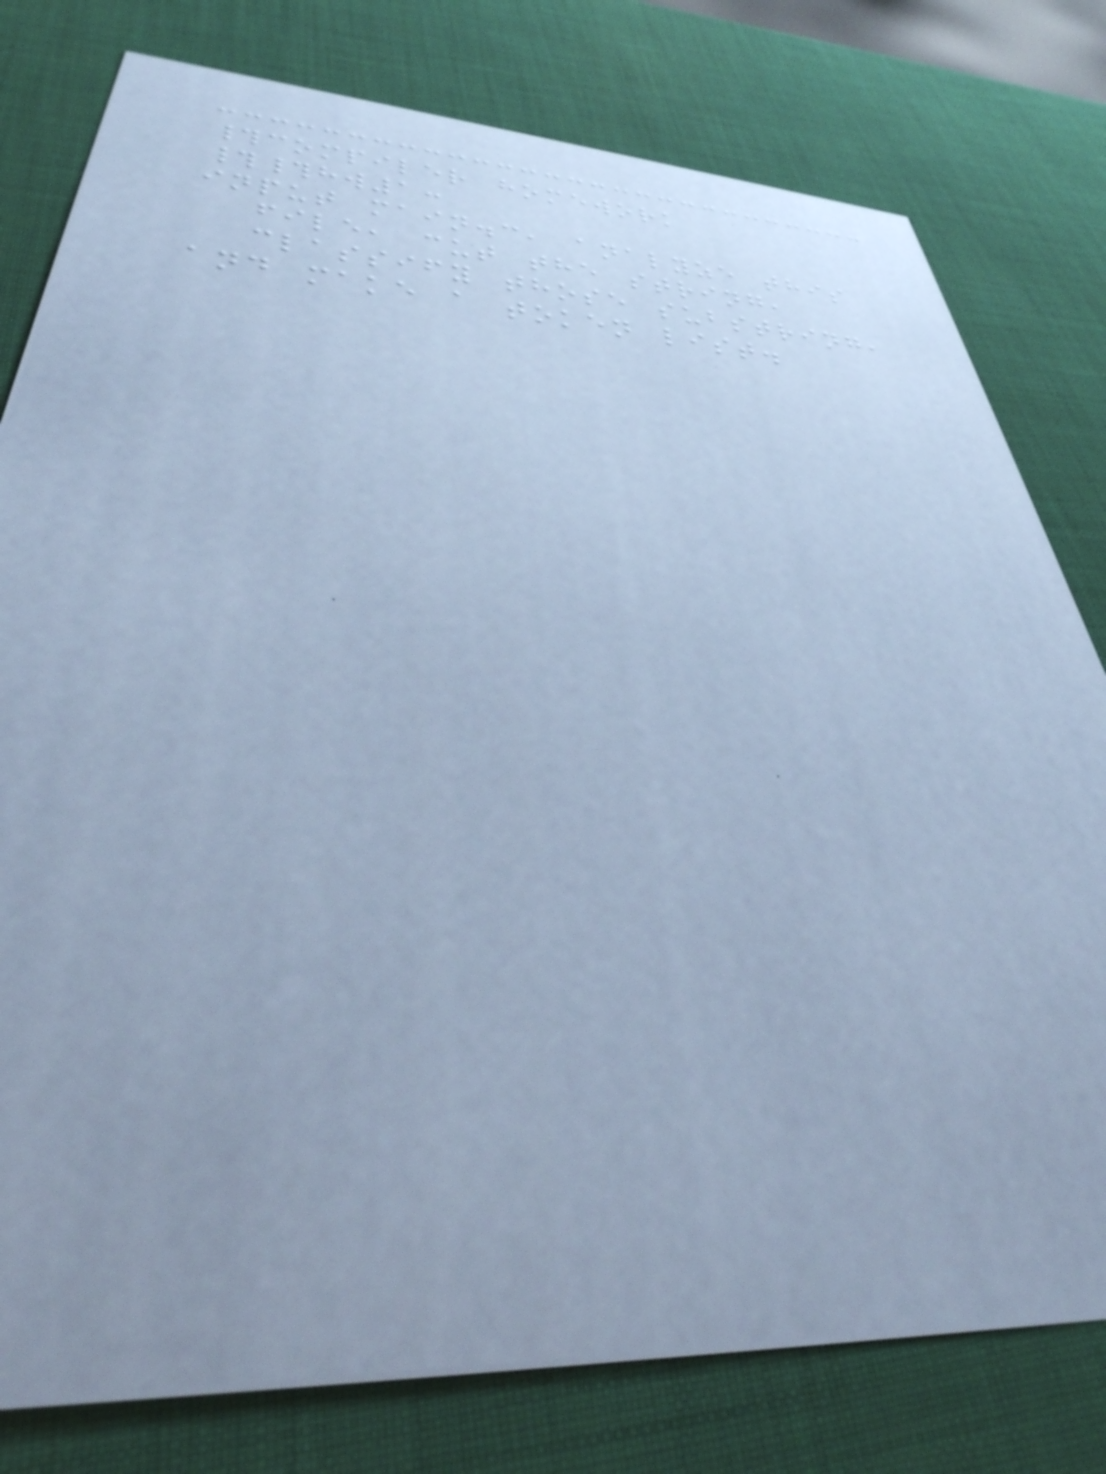#compiler homework
##hw1:
input main.c, analyze this
file, cut the string,
classify those substring,
and make a token list.
